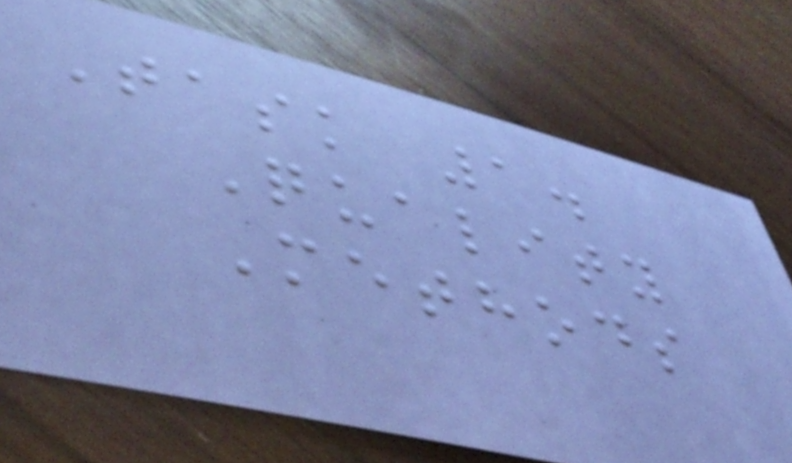Task 1.
Quality
Methods
